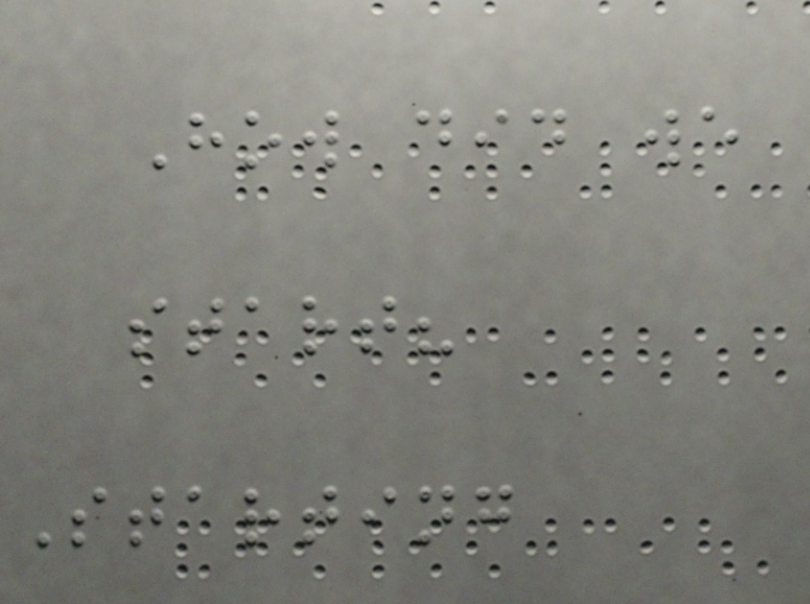How did we
start?
Starting
